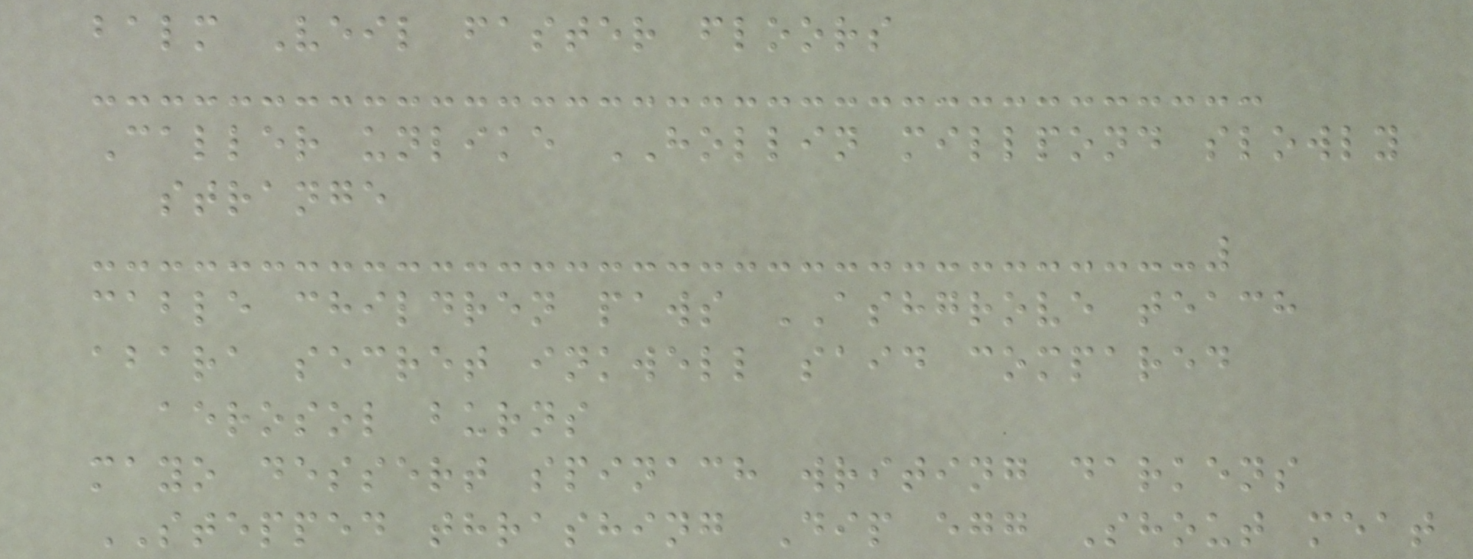balm Veil faster floors
Caller unlike HOLLIN millpond slowly
strange
cable children paws ASHGROVE teach
abara secret inkwell said compared
aerosol burns
mayo dessert spinach writing darkens
STEPPED thrashing Dip egg Shout meat
